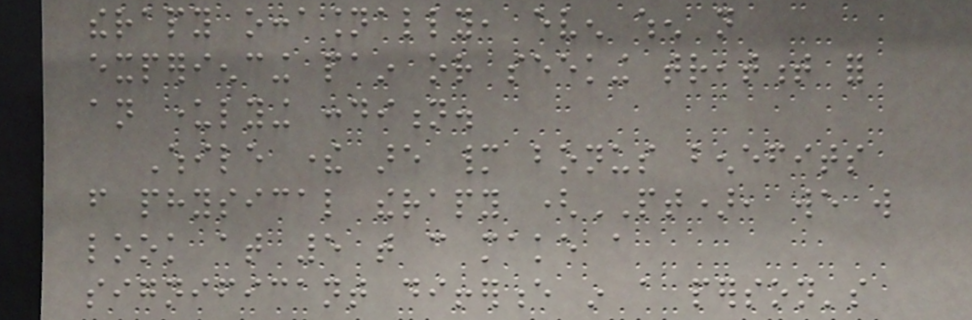therapy occasionally, even when not
experiencing pain or seeking treatment for
an underlying condition.
While there are many bonus benefits
from physical therapy (PT), we will
look at 5 that can make a
significant difference in a person's
